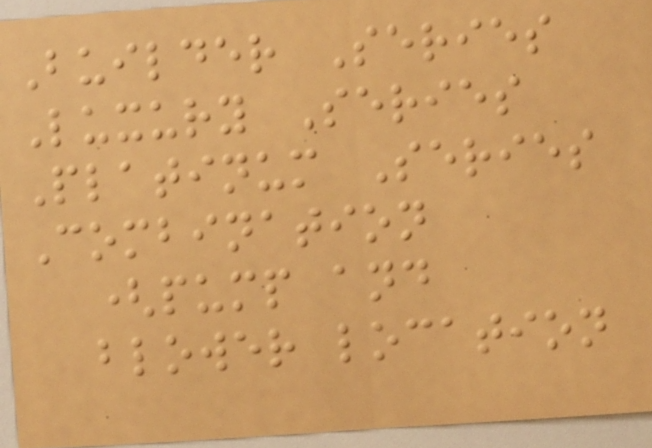Builder Series
Luxury Series
Platinum Series
Combination
(pump and
blower location
